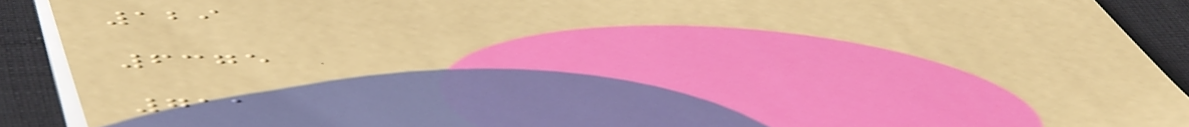129
6375
711
